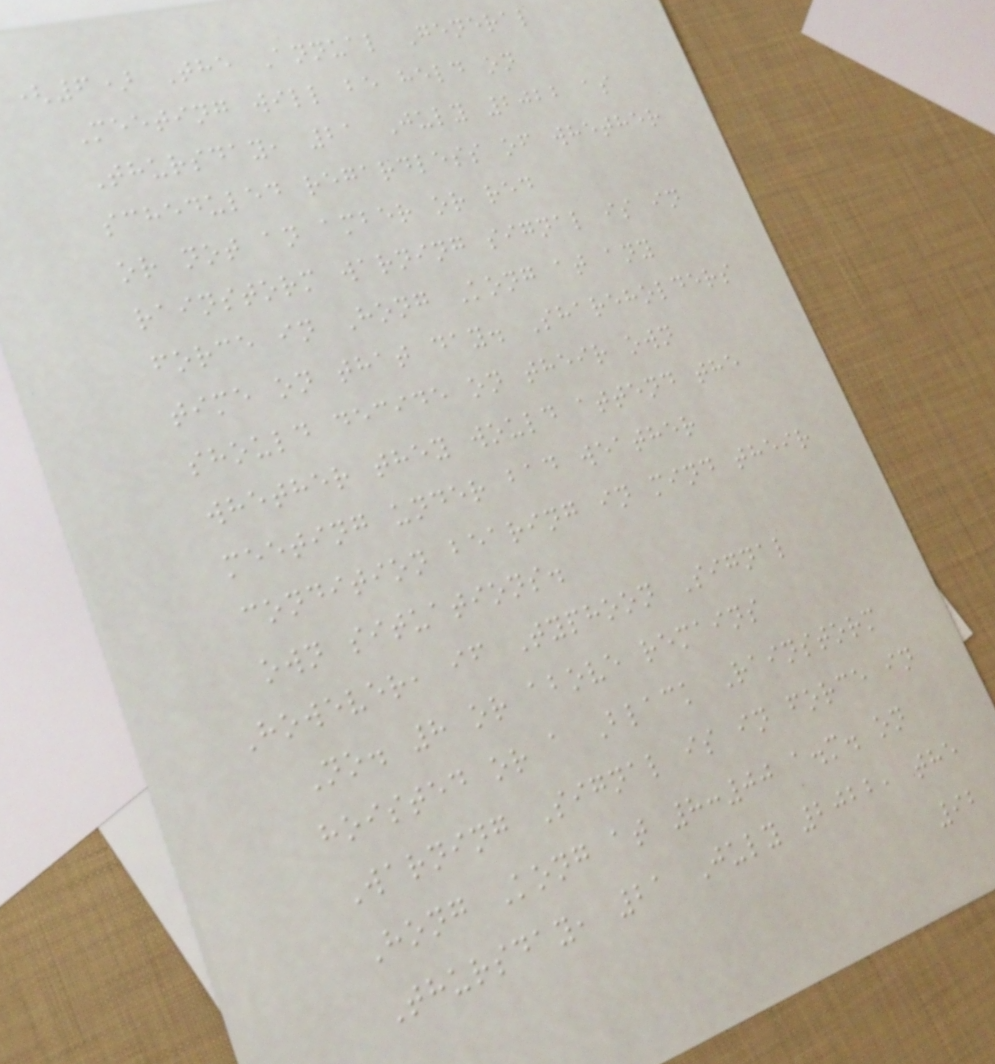(6) The Annual General
Meeting will be held on
Thursday, 21 July 2022 as
scheduled regardless of whether
or not an amber or red
rainstorm warning signal is in
force in Hong Kong at any
time on that day. Shareholders
should decide on their own
whether they would attend the
meeting under bad weather
condition bearing in mind their
own situations.
However, if Typhoon Signal
No. 8 or above remains
hoisted or a Black Rainstorm
Warning Signal is in force in
Hong Kong at 8:00 a.m. on
Thursday, 21 July 2022, the
92
